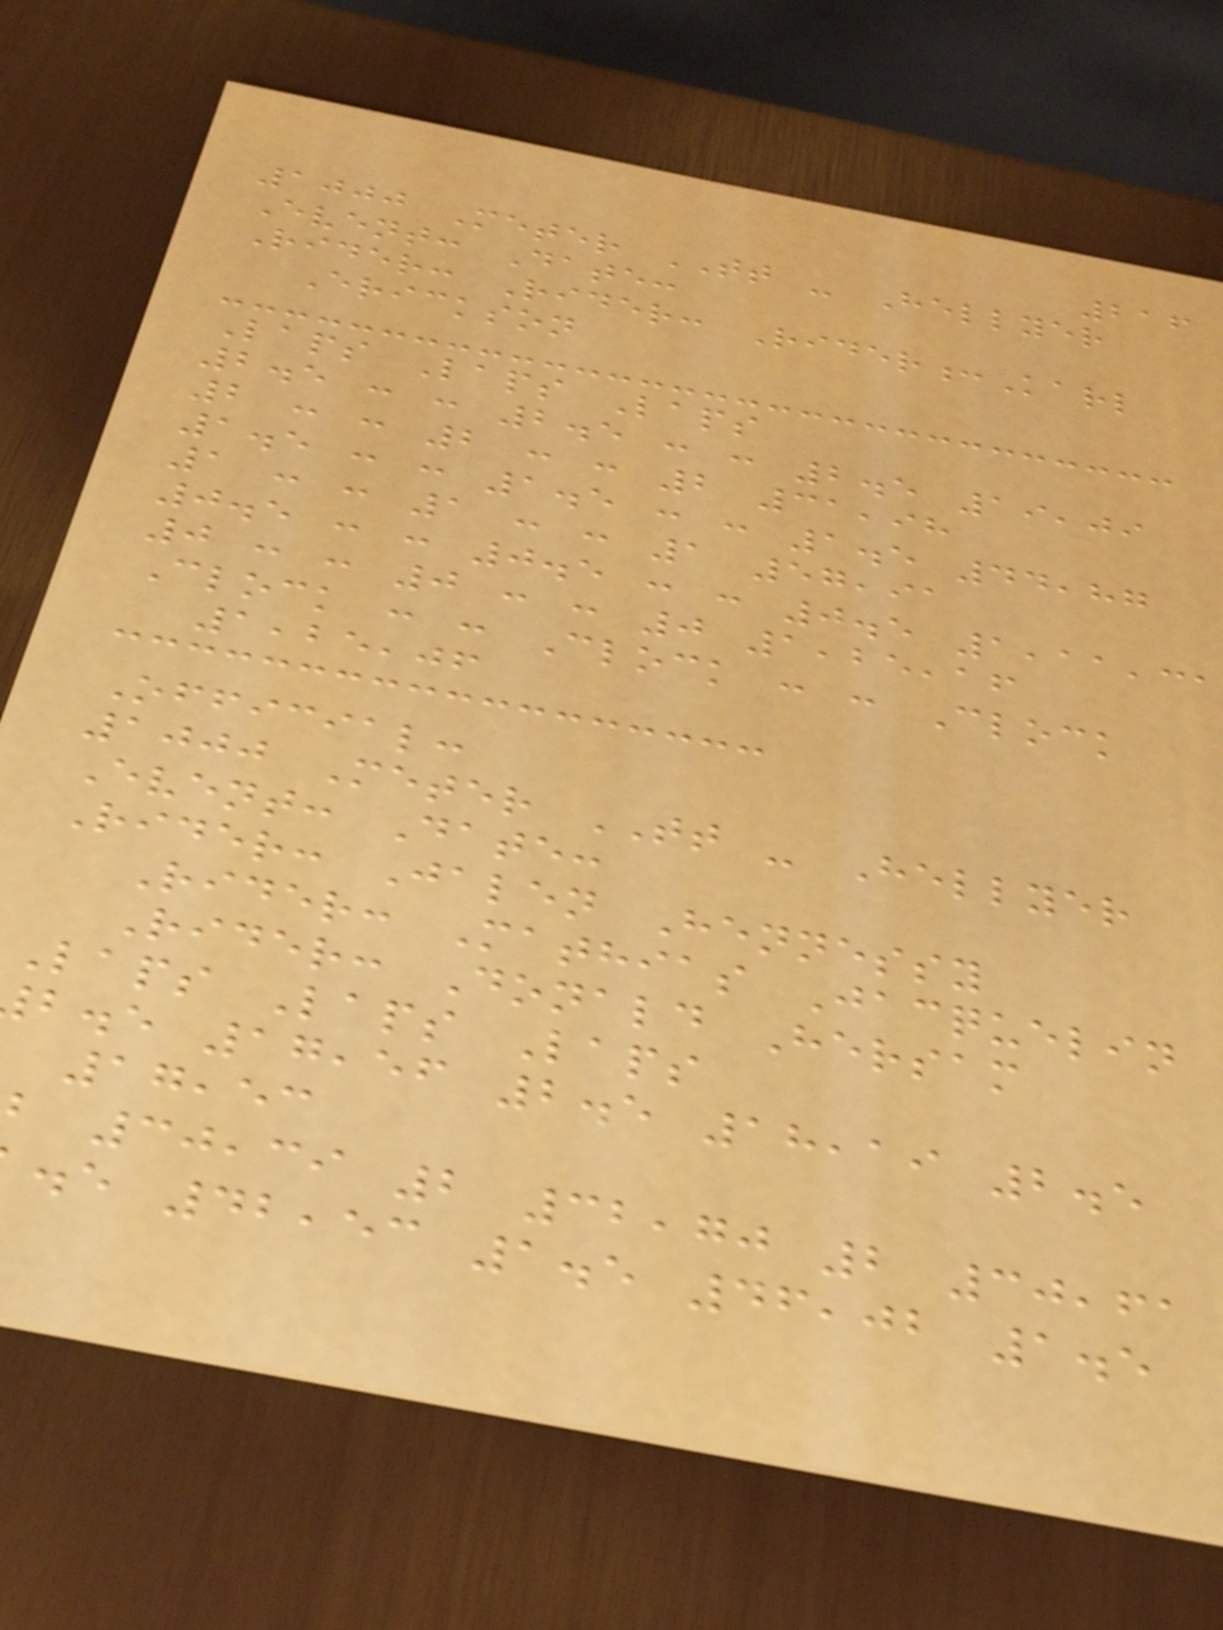216
1000 Meter TT - Hellyer
Event: Date:
Rider: Rider: Rider:Karl
Erickson
Laps Laps Laps
2.5 : : 2.5 : : 2.5 19,09
2 : : 2 : : 2 31,98
1.5 : : 1.5 : : 1.5 44,87
1 : : 1 : : 1 57,91
0.5 : : 0.5 : : 0.5 1,11,31
0 : : 0 : : 0 1,25,16
Clock : : Clock : : Clock
1,25,06
Official:
1000 Meter TT - Hellyer
Event: Date:
Rider: Jalen Hennessy
Rider: Mathias Jacquelin
Rider: Donald Hersam
Laps Laps Laps
b.e 17,56 2.5 18,19 2.5
17,53
b 30,39 2 32,70 2 30,61
.e 42,53 1.5 46,02 1.5
